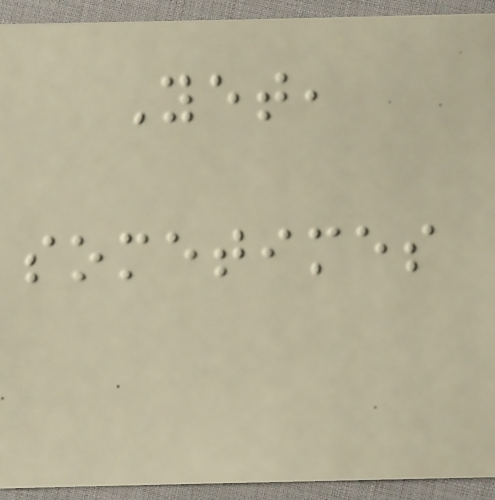Yet,
sometimes
